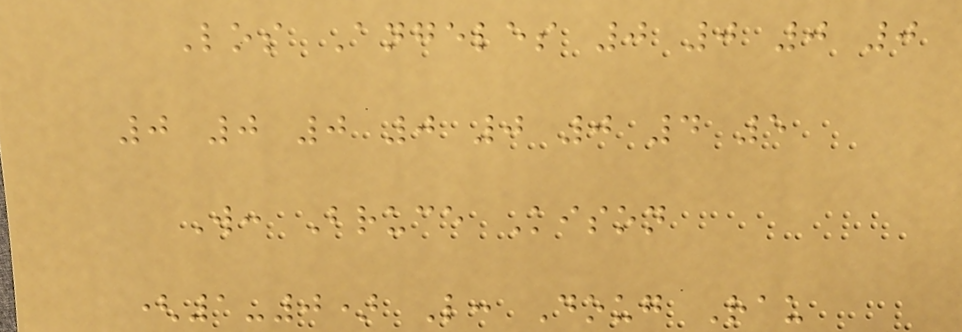Los Angeles 0 0 0 0
0 0 0 0 0 0 4 5
W: Bruce Kison
(1-0) L: Doug Rau
